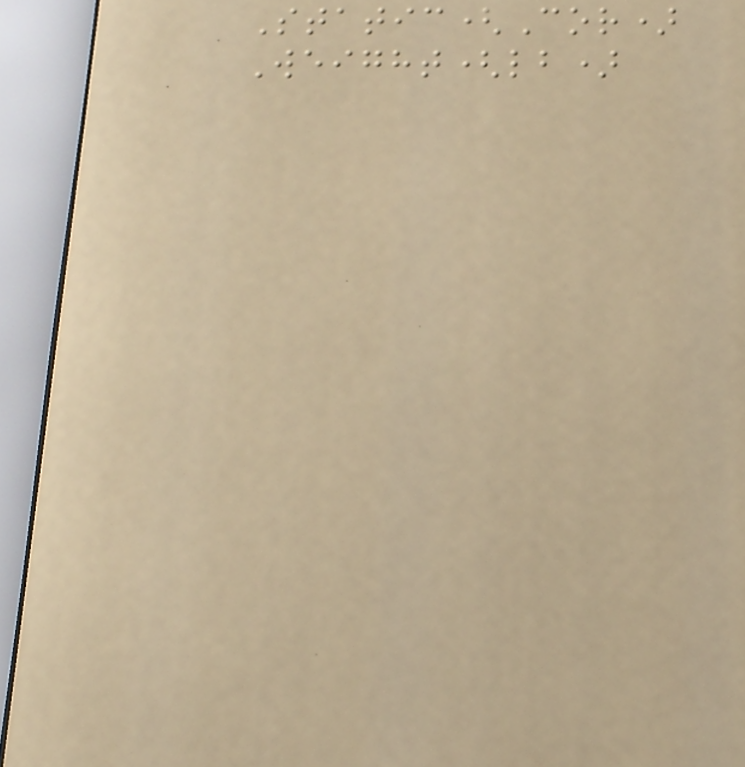Static(Cor)
Weight(lb)
